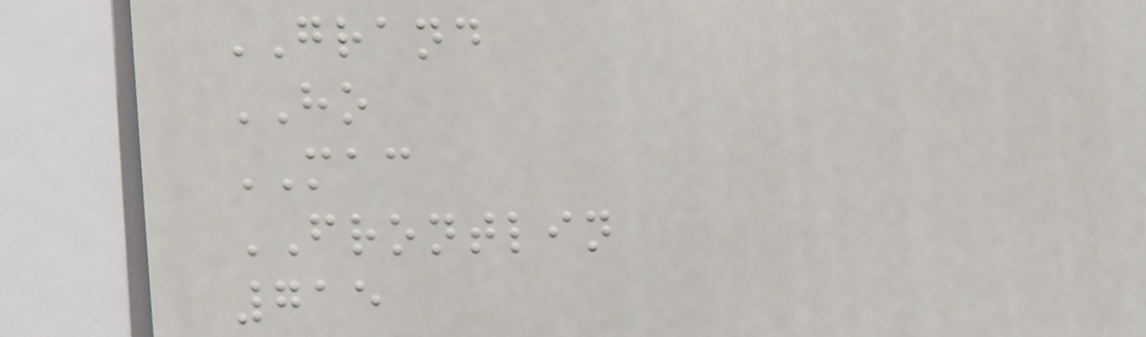GRAND
HO
MAC
FRONTLIN
715
